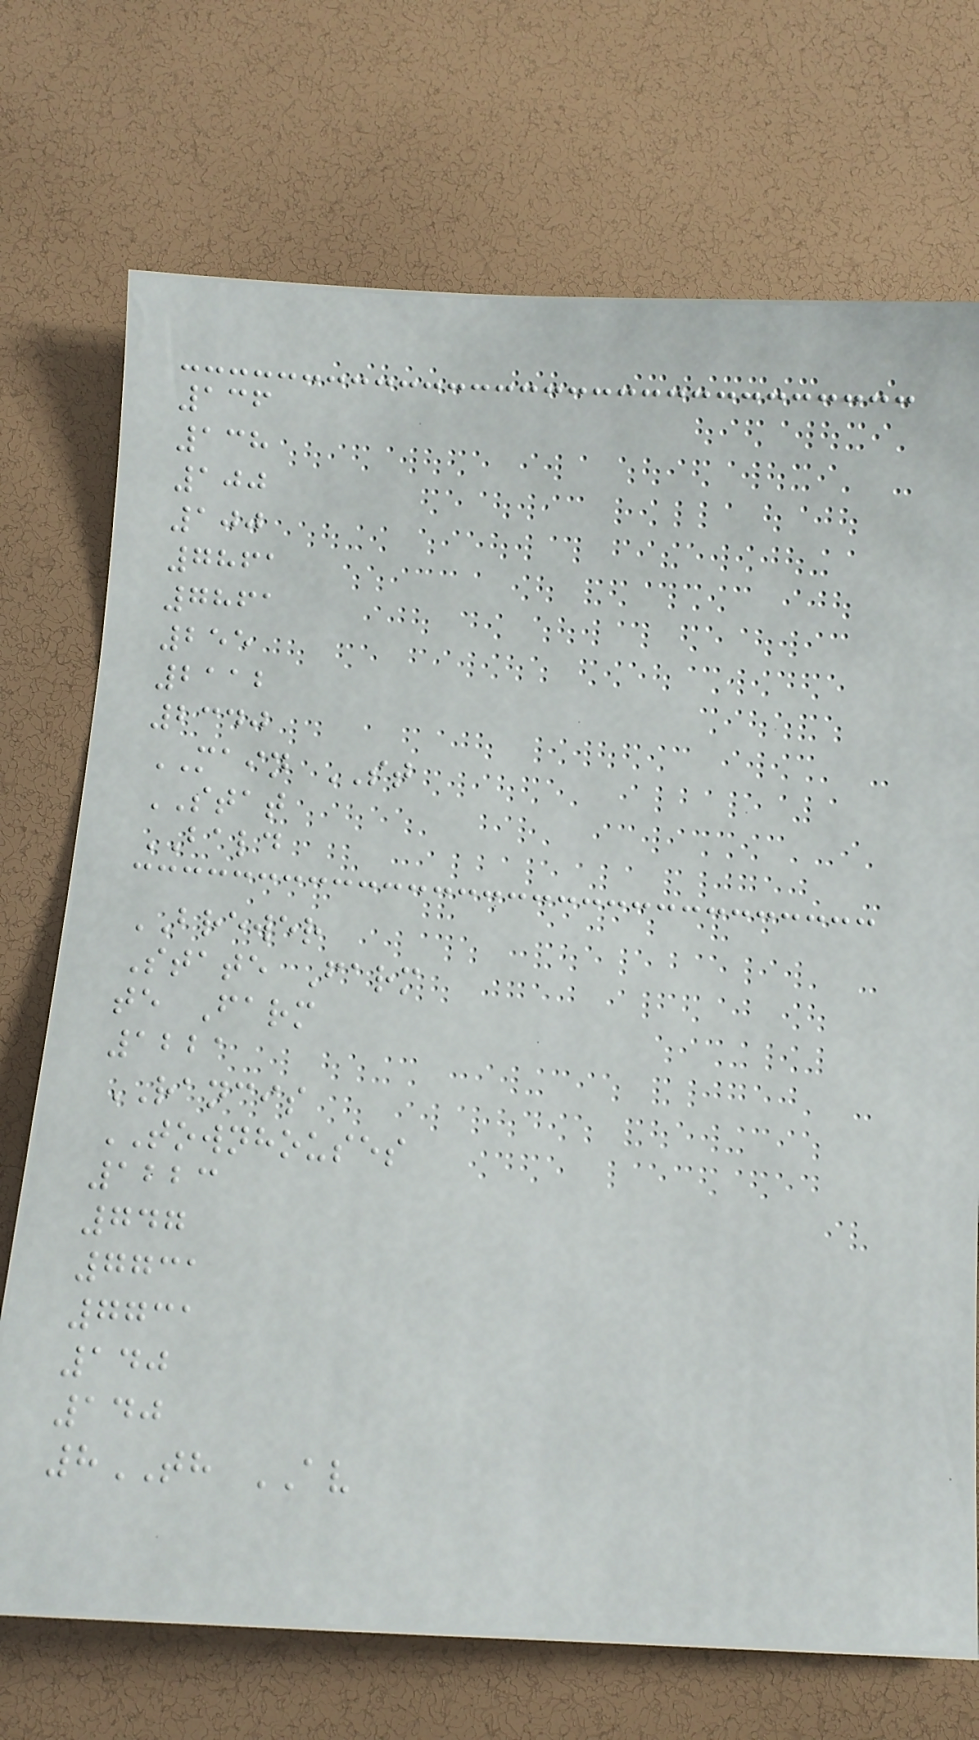136
138
100
100
7861
7861
255
2112
2340
MAIN ST
STAT
BALD
BREWER
State Farm
te Farm
1221
RANCIS
TOWNHOUSES
1223
747
7731
7731
140
140
8TH AV
